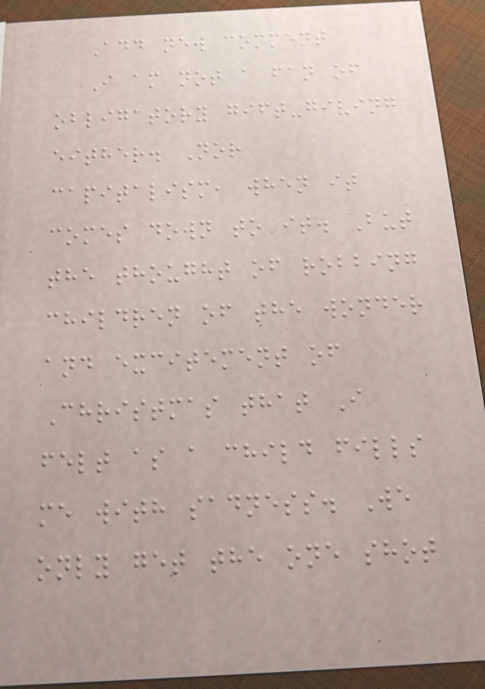Add new comment
I am not a fan of
obligatory gift-giving
either. Nor
capitalism, when it
comes down to it. But
the thought of robbing
children of the wonder
and excitement of
Christmas that I
felt as a child fills
me with sadness. We
only get the one shot
